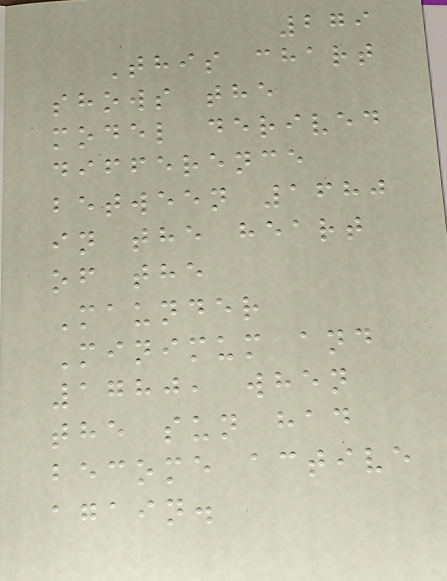279
This chart
shows the
model derived
difference
between 1680
in the heart
of the
Maunder
Minimum and
1780, when
the sun had
become active
again.
